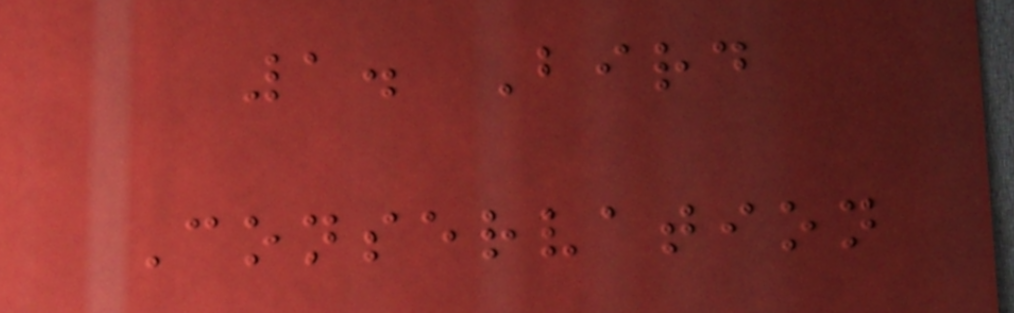1. Bird
Conservation
